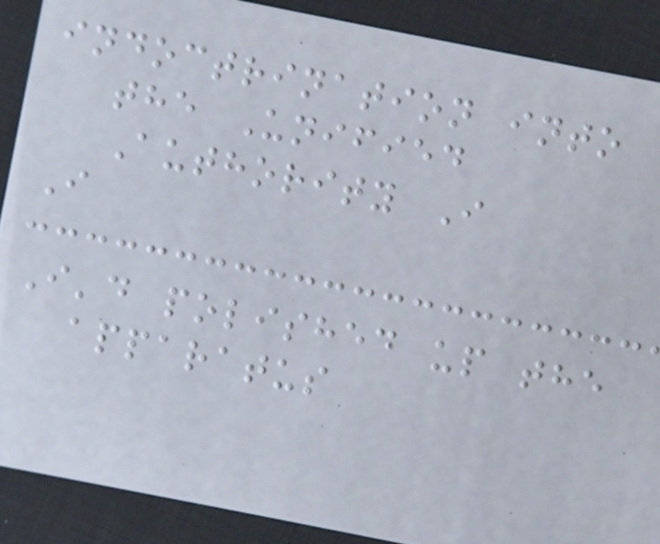indoctrination into
the Unified
Authority I
I
I'd polished up the
apparatus
